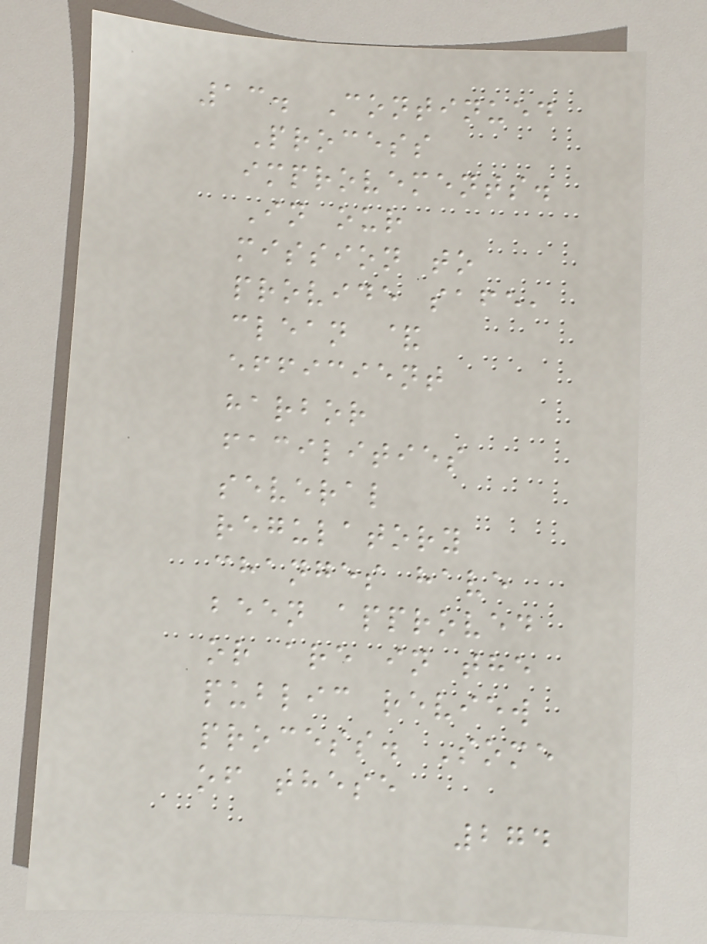13. Continued
Process
improvements.
In our
mission to
provide safe,
clean &
efficient
harbor
facilities
several
regulatory
changes have
been approved
or are in the
public review
process. Some
of these
274
